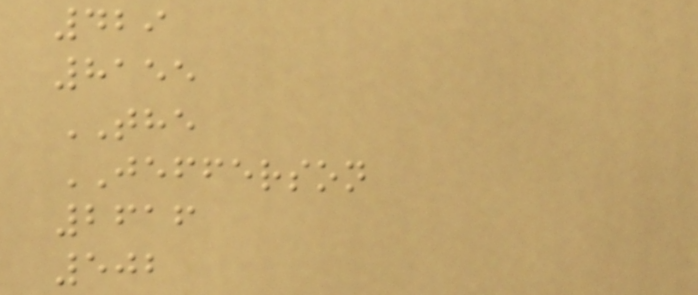429
8155
THE
JEFFERSON
2616
502
